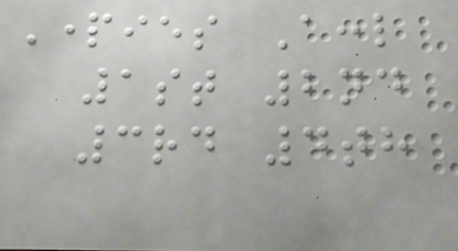Parties Accl
1st 2nd
3rd 4th
